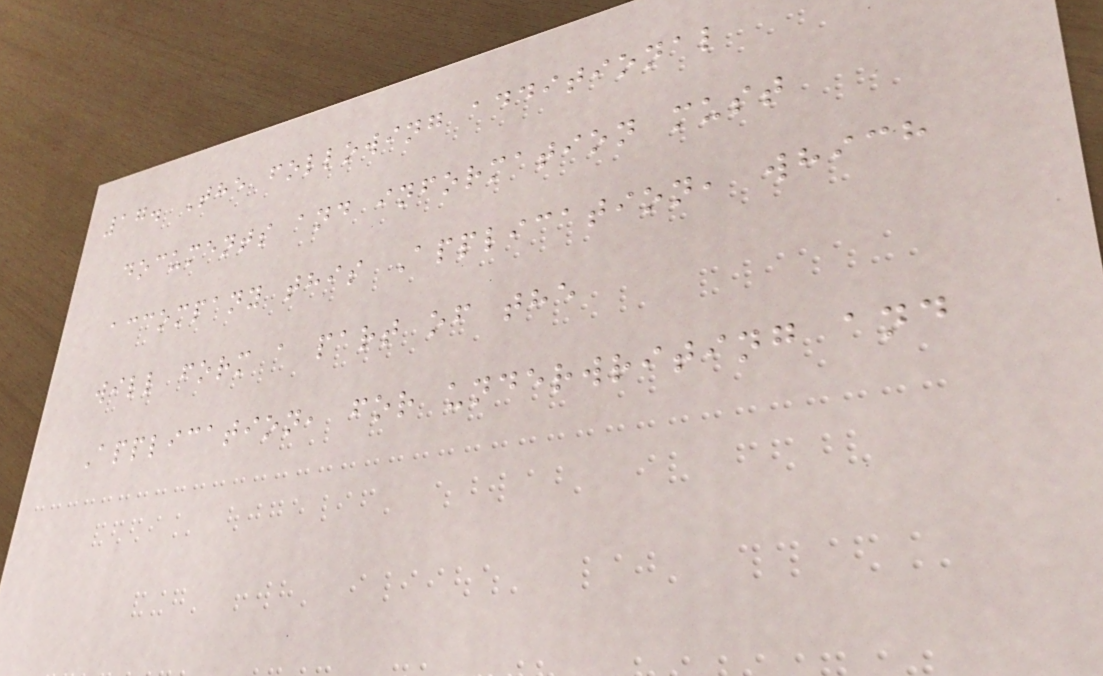17. The following additional
documents and information must
accompany this Application, which
will form a part of the
Application, for underwriting and
